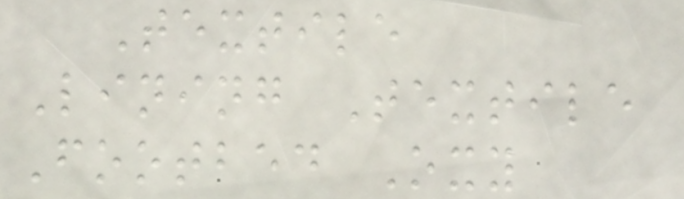Textile
Lining Textile
Footbed Oxy
